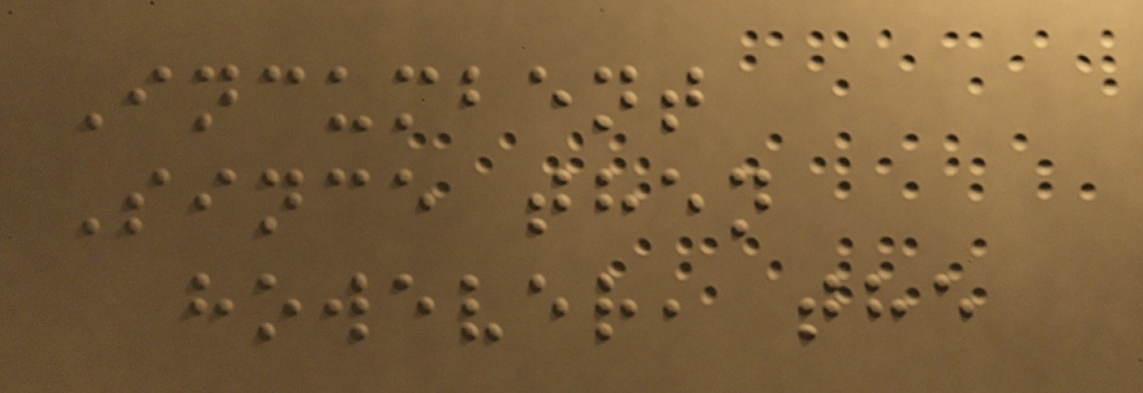Incumbent
Since then
however, the
